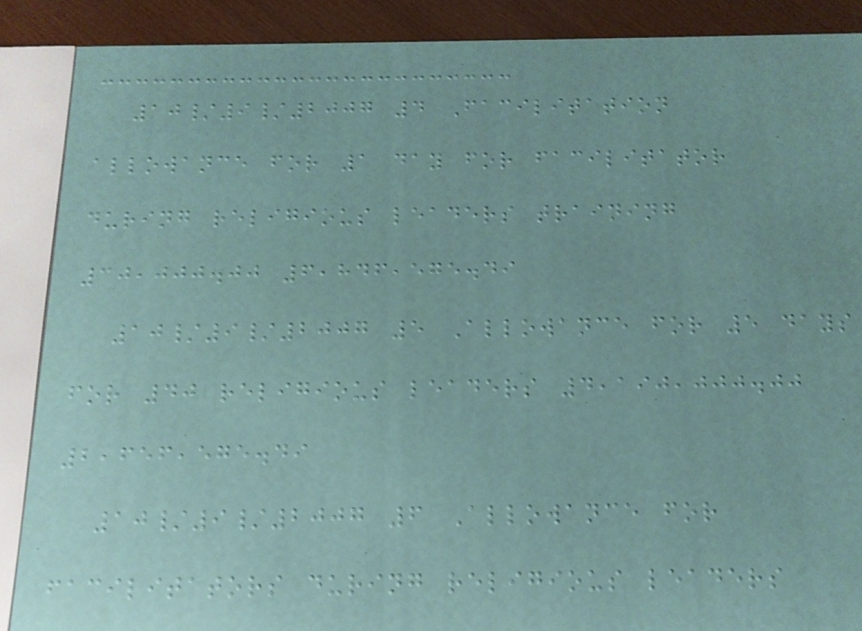10/9/2007 4 Facilitation
allowance for 1 day for facilitator
during religious leaders training
30,000.00 6,846,575.49
10/9/2007 5 Allowance for 5 days
for 40 religious leaders 4,190,000.00
2,656,575.49
10/9/2007 6 Allowance for
facilitators during religious leaders
